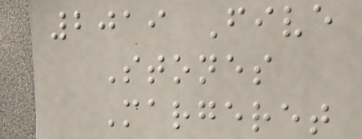2019 Five
Stones
Margeret
